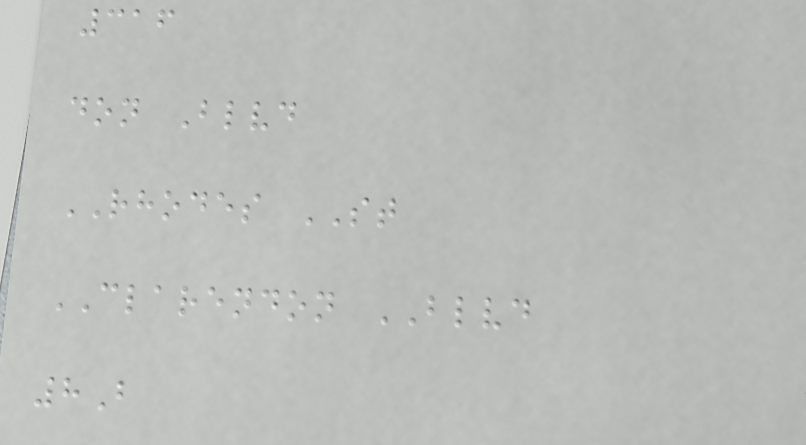316
don Blvd
RHODES ST
CLARENDON BLVD
8B
